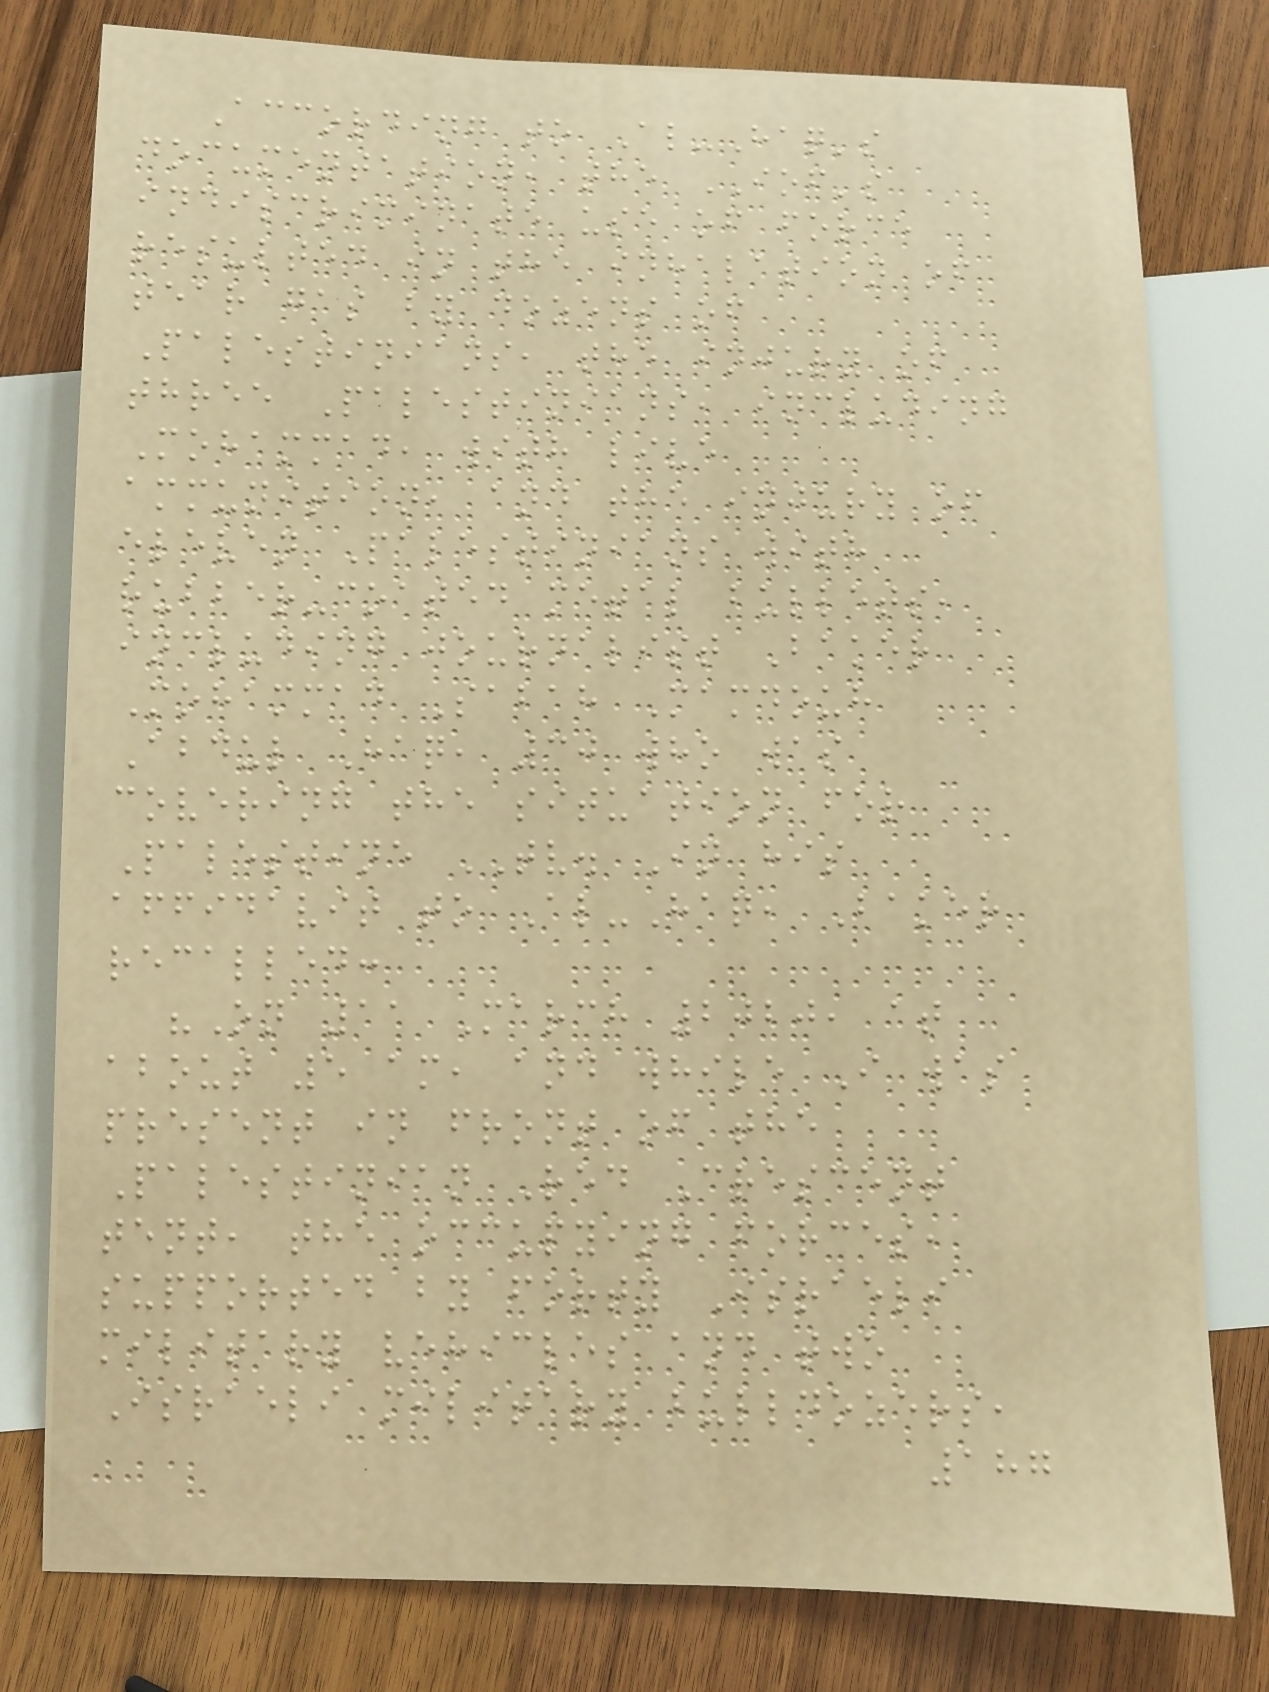According to Al-Haq's
documentation, the IOF's
indiscriminate use of force
resulted in the inhalation of
tear gas by dozens of
Palestinians, the injury of
three Palestinians, including
Mohammad, with live
ammunition, and the injury of
eleven Palestinians with
rubber-coated metal bullets,
including journalist Baker
Mohammad Sabah Mamdouh
Abdul Haq, 30 who was
covering the situation for
Palestine TV. In his
affidavit to Al-Haq, Baker
recalled:
"On 11 March 2020, at
about 5 am, and while I was
present in front of the
Palestinian Red Crescent
tent, the occupying forces,
supported by forty Israeli
military vehicles and two
Israeli military bulldozers,
187
